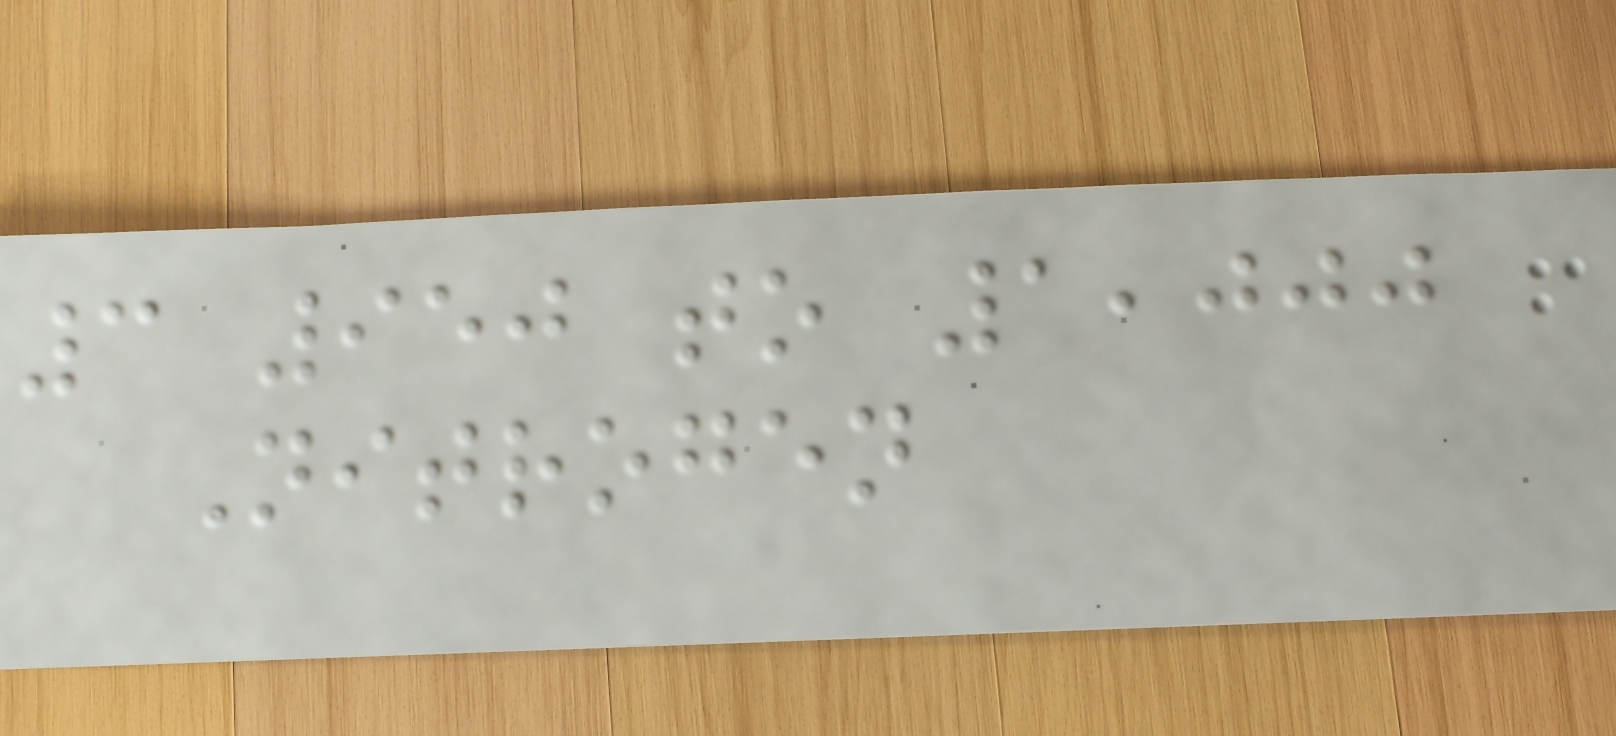3 950 to 1,000
Nitrogen
